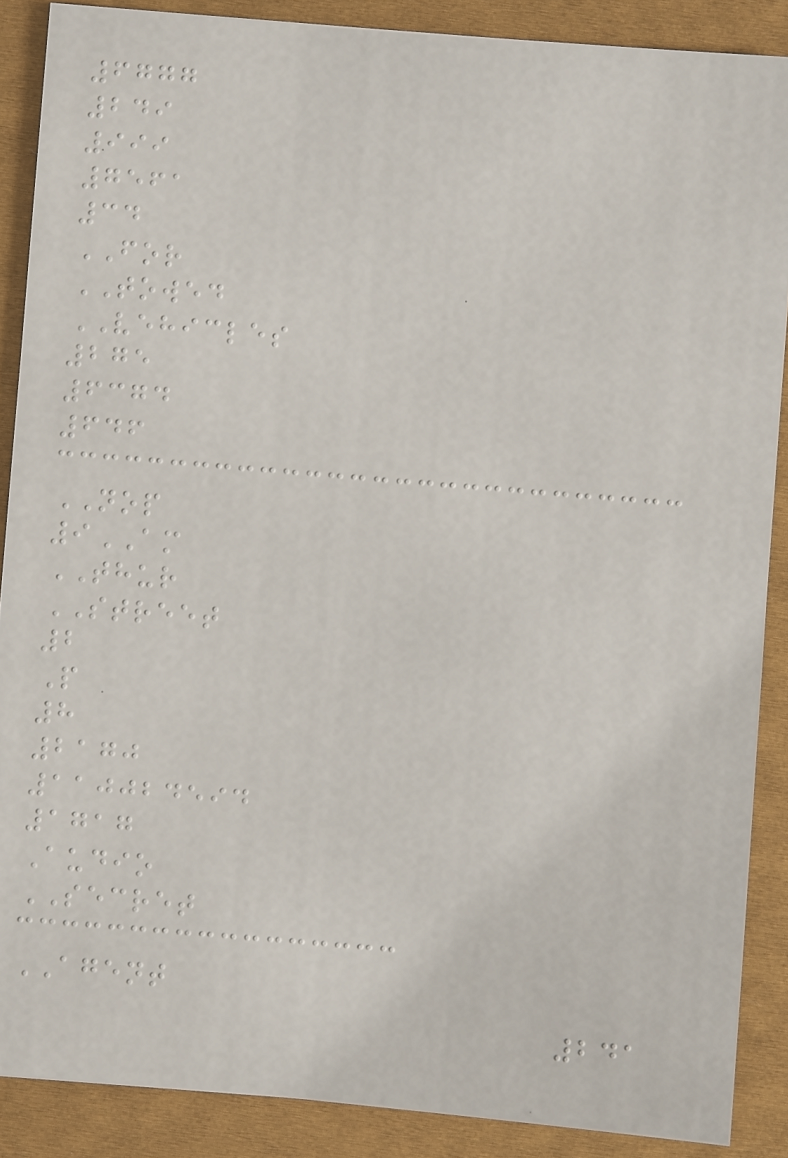6777
249
999
7561
34
FOR
TOWED
VEHICLES
275
6374
646
NOP
9AM
THUR
STREET
2
P
8
2170
110024594
1717
Audio
SECRET
AGENT
241
